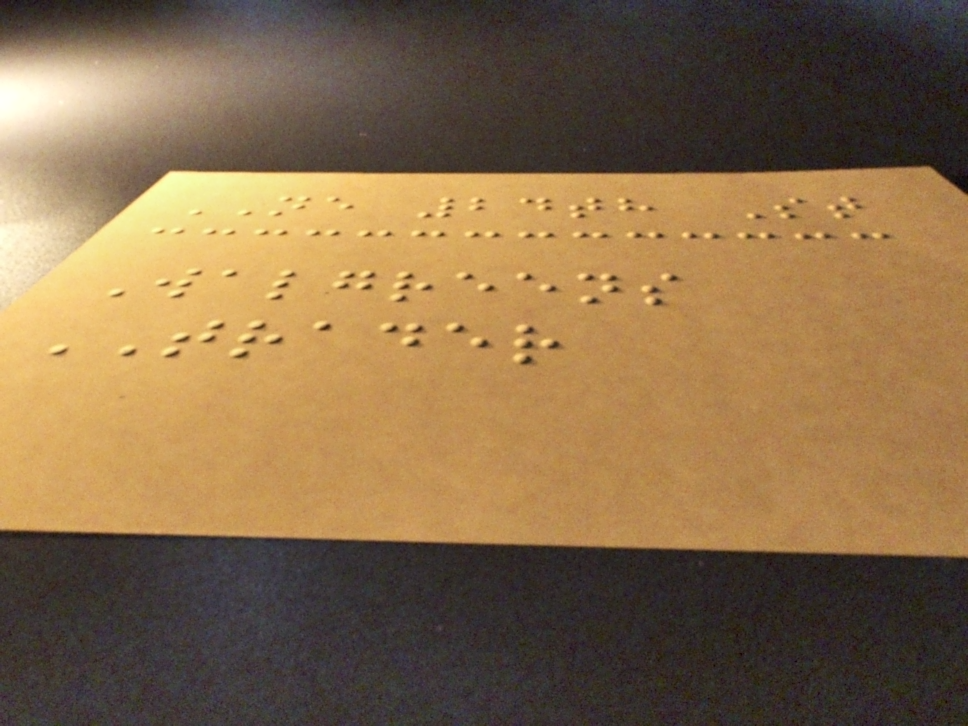NE 24th St
Walgreens
TRADER
